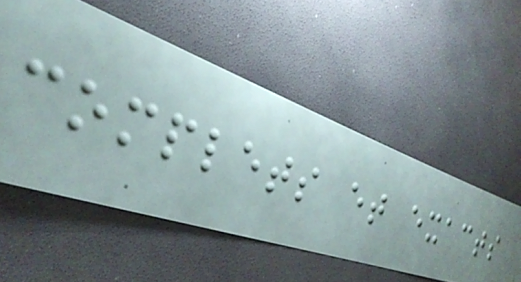complets et exacts
